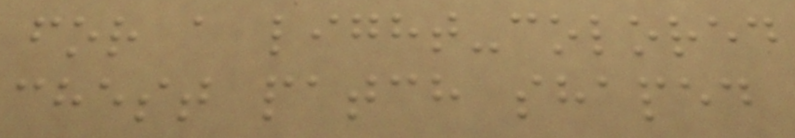for a light-colored
chest patch shaped
